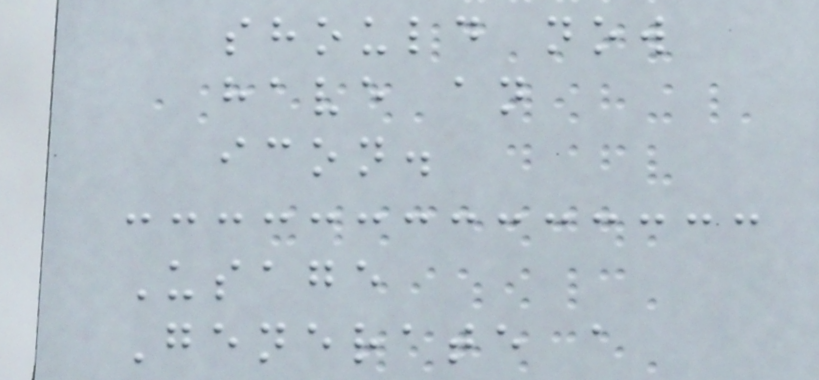should now
have an
icon.
Usage
Generate a
